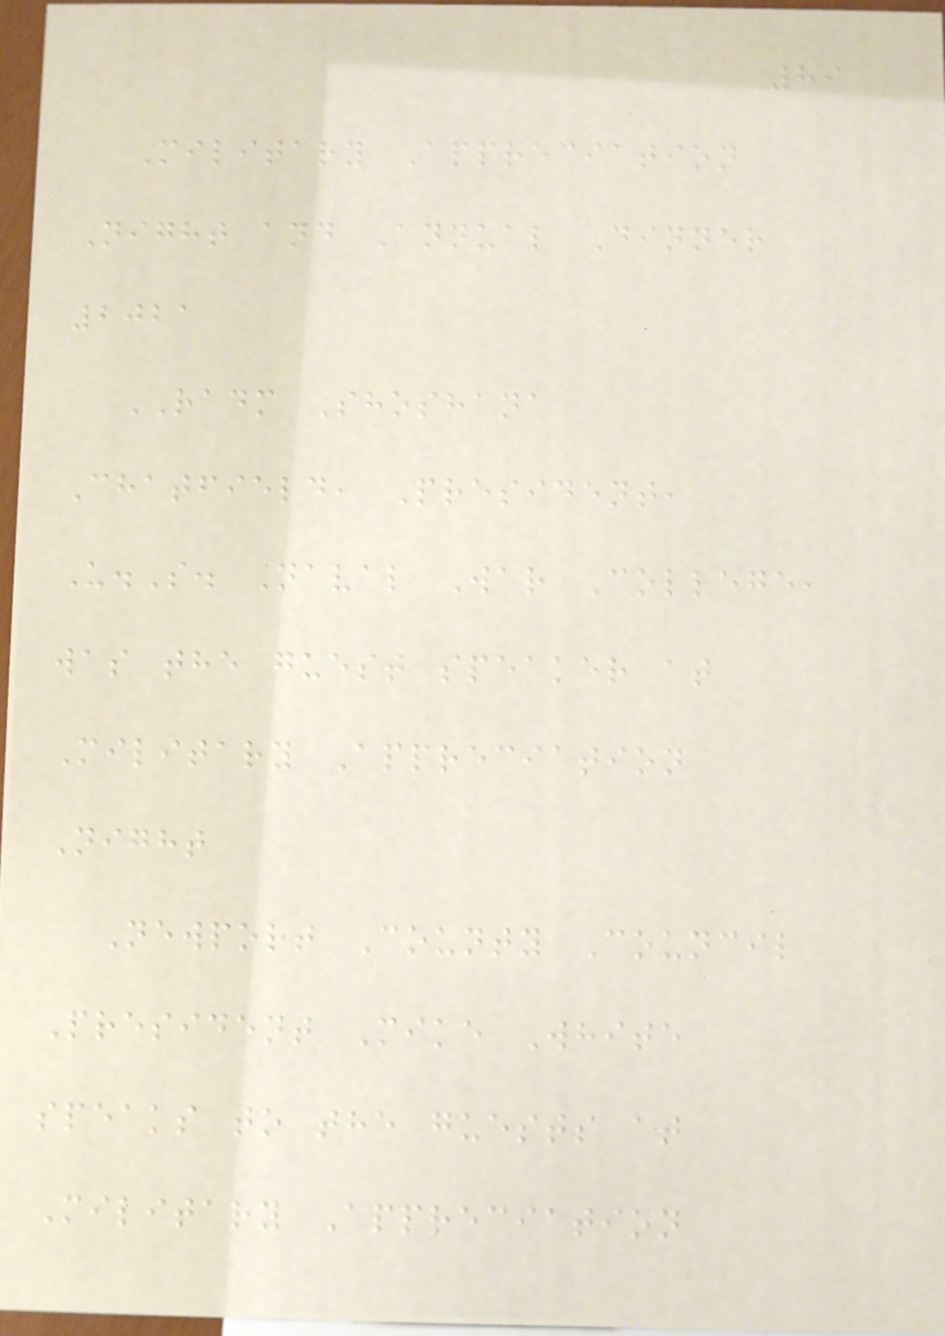89
Military Appreciation
Night and Annual Dinner
2021
RADM Shoshana
Chatfield, President,
U.S. Naval War College,
was the guest speaker at
Military Appreciation
Night
Newport County Council
President Mike White
speaks to the guests at
Military Appreciation
